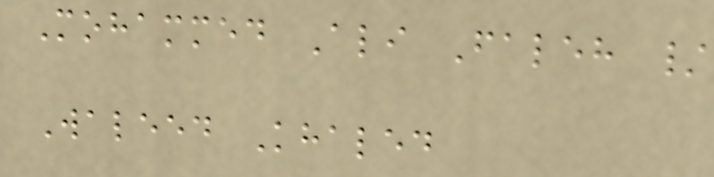Mohammed Ali Faleh /
Waleed Khaled
